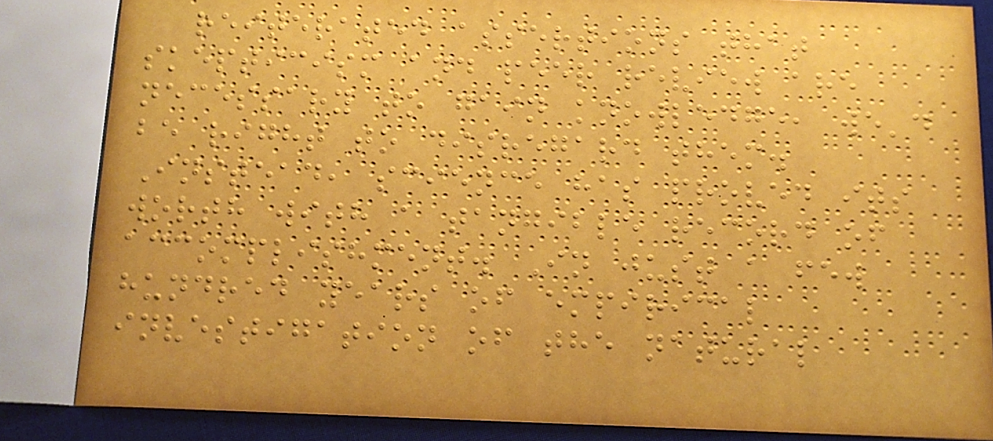reiterated assertions that
skepticism and peer review are
necessary to gain knowledge, we'd
be right to disregard them.
Instead, science has proved its
worth with a tangible record of
accomplishment. In just a few
hundred years of empirical
investigation of the natural
